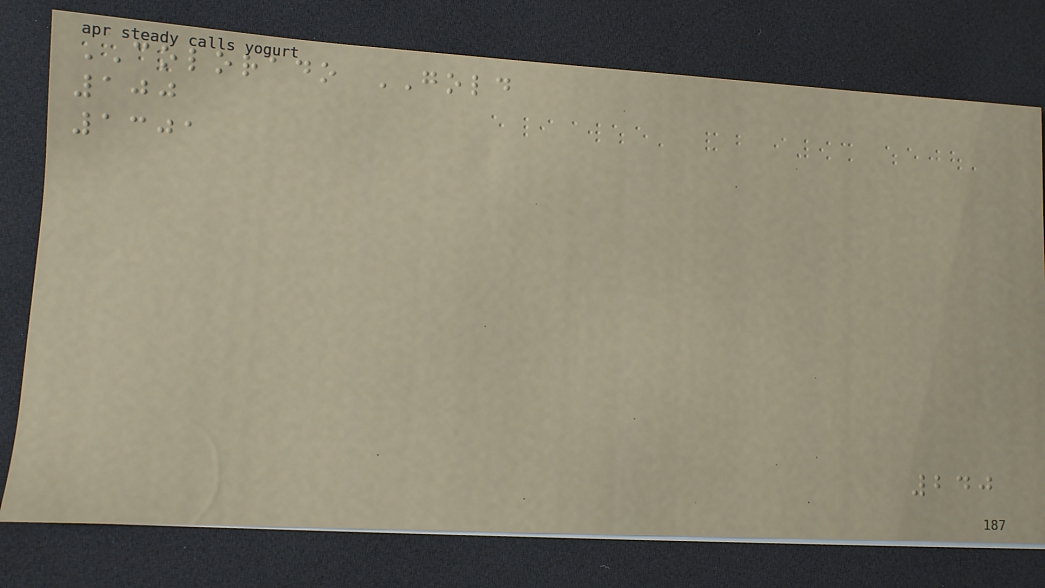COLORADO GOLD
100
1301
240
